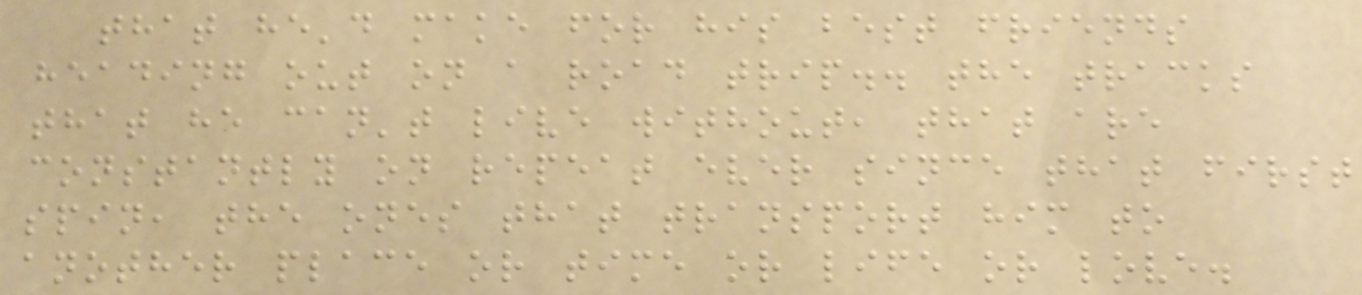that he'd make for his best friends
heading out on a road trip.. the tracks
that he can't live without, that are
constantly on repeat ever since that first
spin, the ones that transport him to
another place or time or life or love.
